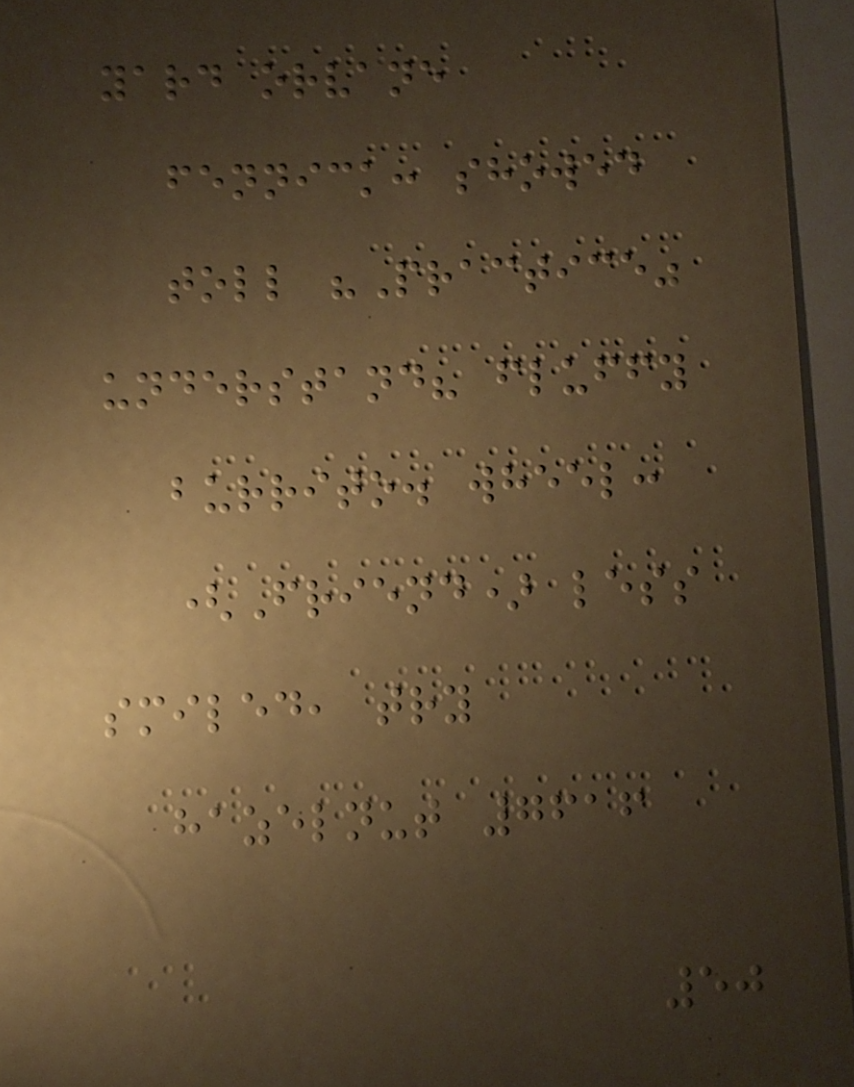yard orvane
fennick: showed
toll "Practice"
understand? fluffy
burrito. wheel:
(Friend) less
smiled, try
hazelnut 7616
50
